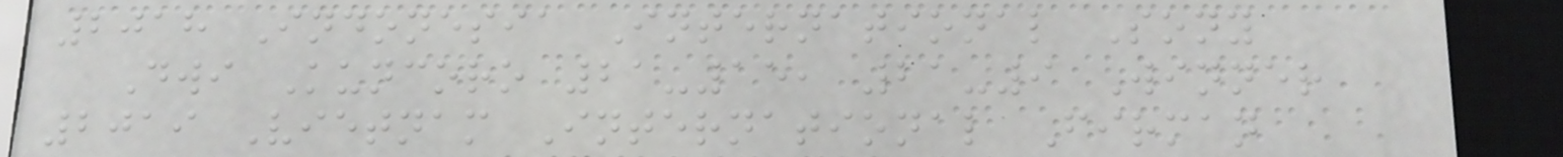2018 Indonesia International Sony
Dwi Kuncoro 21-15, 21-9 Winner
2019 Vietnam International Firman
